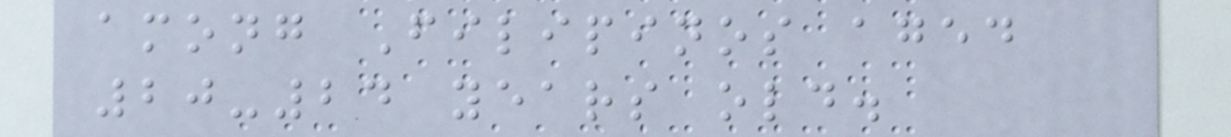among Filipinos aged
20-24 years old.
